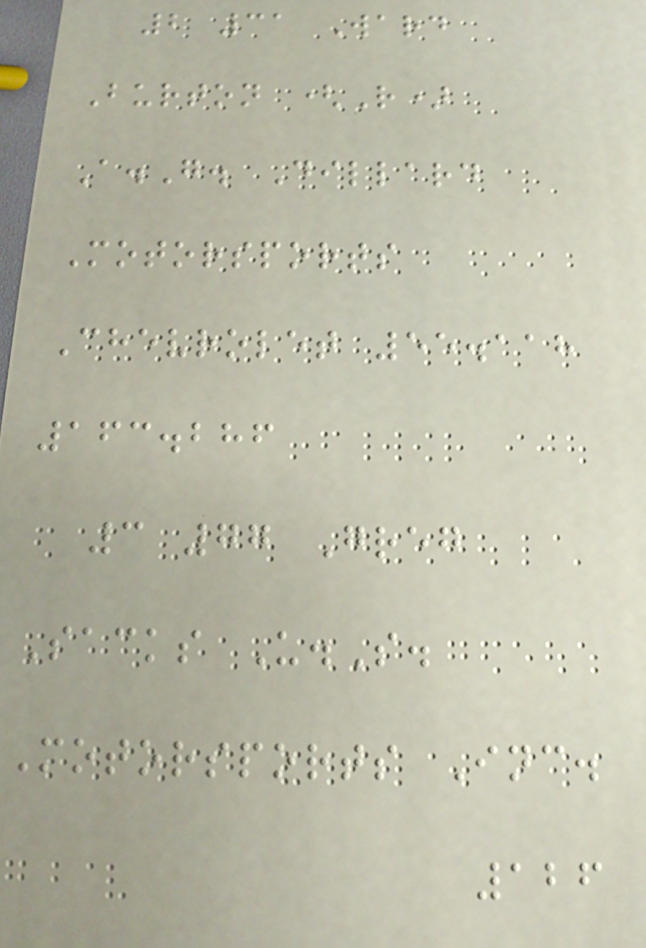2 31 Ward
Burton (R)
A.G. Dillard
Motorsports
Chevrolet 55.118
163.286
3 77 Greg
Sacks U.S.
Motorsports Inc.
126
